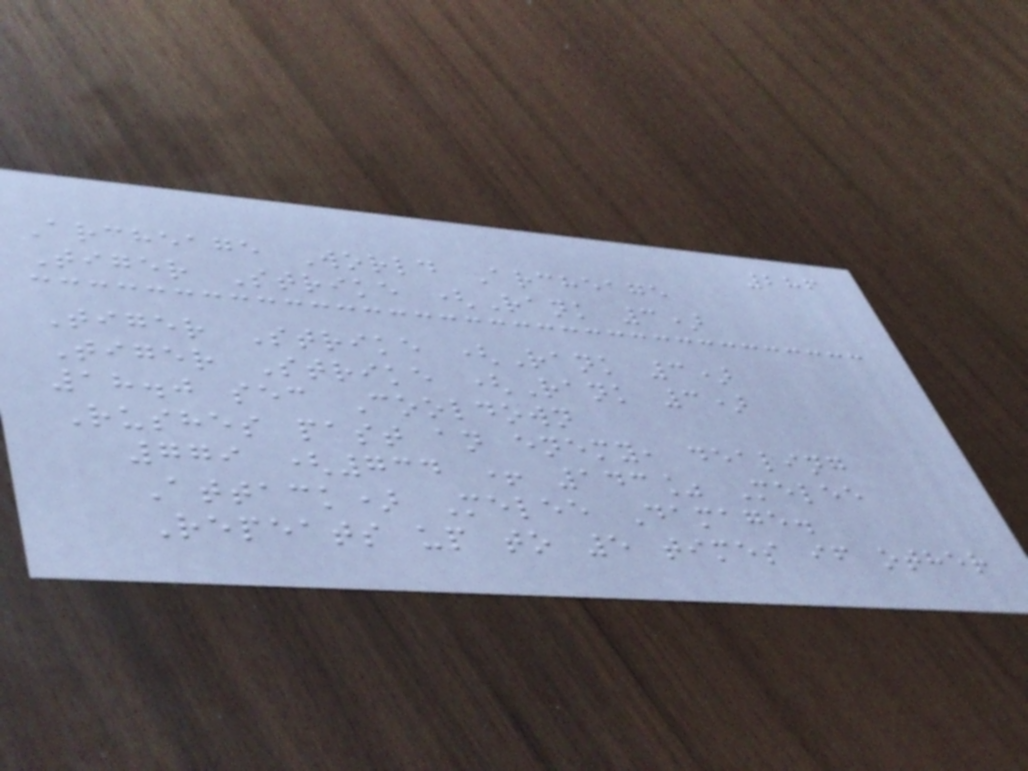286
Archeage World Archeage
Tiger Strike (Rank 3)
Tiger Strike (Rank 3)
Tiger Strike (Rank 3)
18.0 sec Cooldown
Rushes past an enemy, dealing
779 (734 + 143% Melee
Attack) Melee Damage.
Repeats up to 5 times if other
